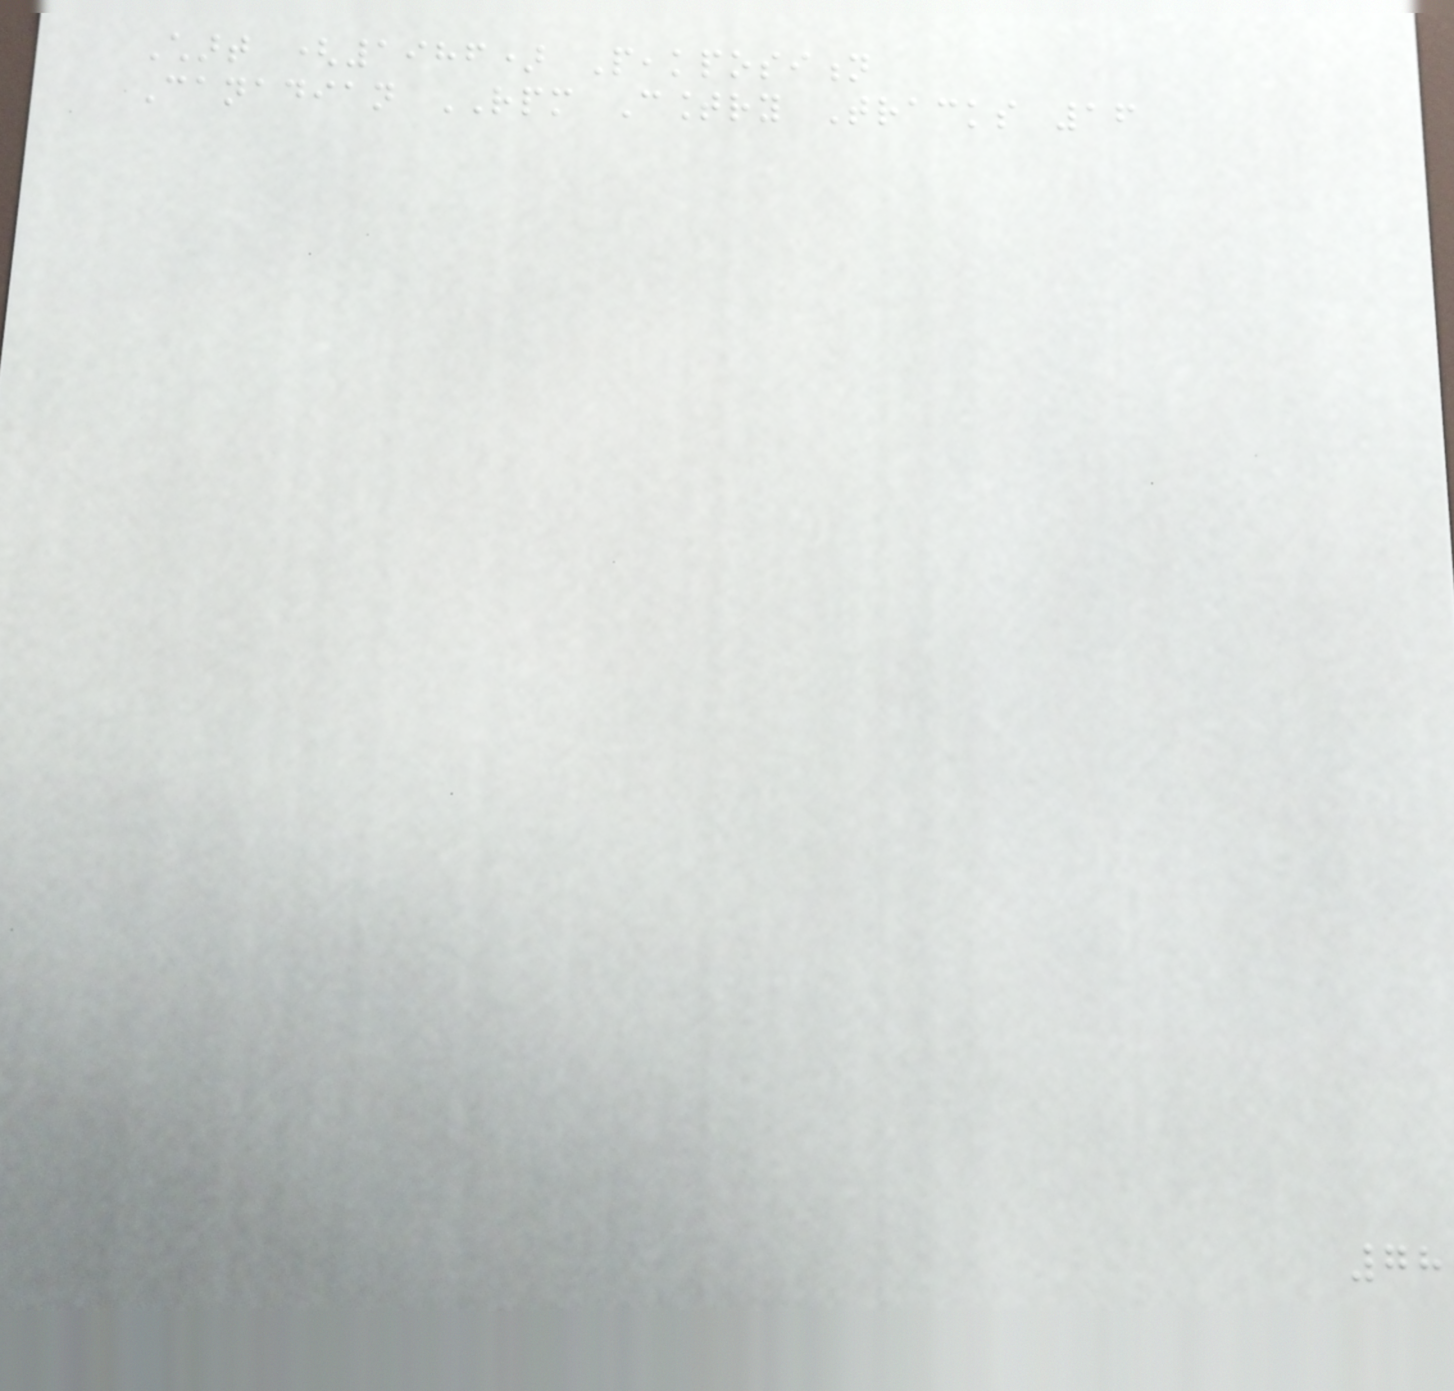Chart (1986) Peakposition
Canadian RPM Country Tracks 16
78
